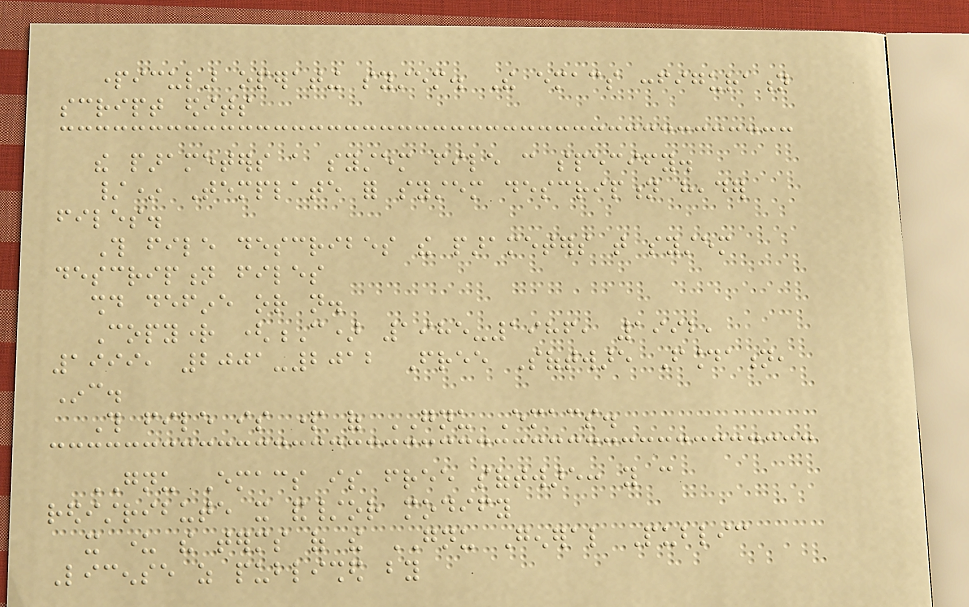particular operating system. The emacs configuration
script edits
the parameters a system file can specify.
/* Template for system description header
files.
This file describes the parameters that system
description files
should define or not.
Copyright (C) 1985-1986, 1992,
1999, 2001-2012 Free Software Foundation,
Inc.
This file is part of GNU Emacs.
GNU Emacs is free software: you can
redistribute it and/or modify
it under the terms of the GNU General Public
License as published by
